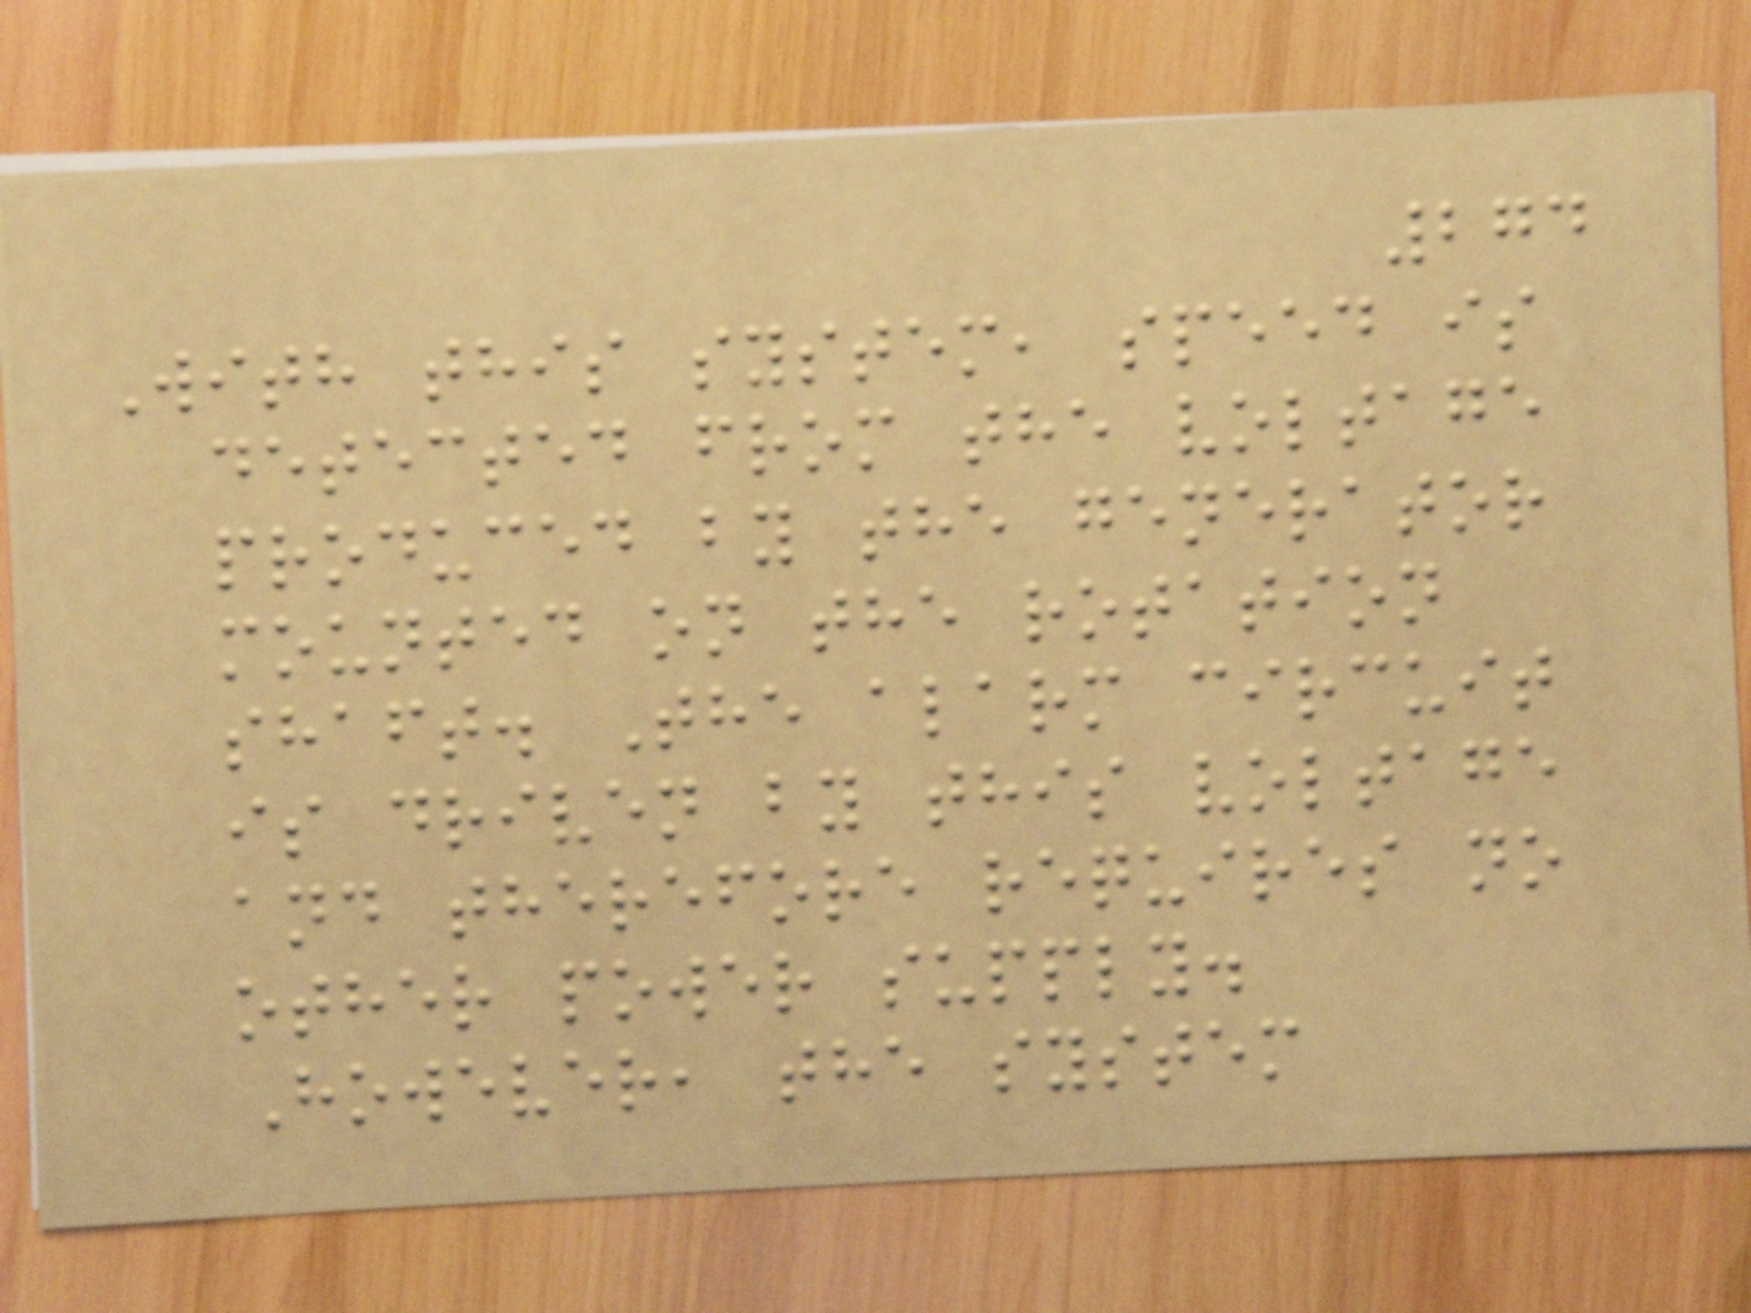274
With this system, speed is
detected from the voltage
produced by the generator
mounted on the rotation
shaft. The alarm circuit
is driven by this voltage
and therefore requires no
other power supply.
However, the system
